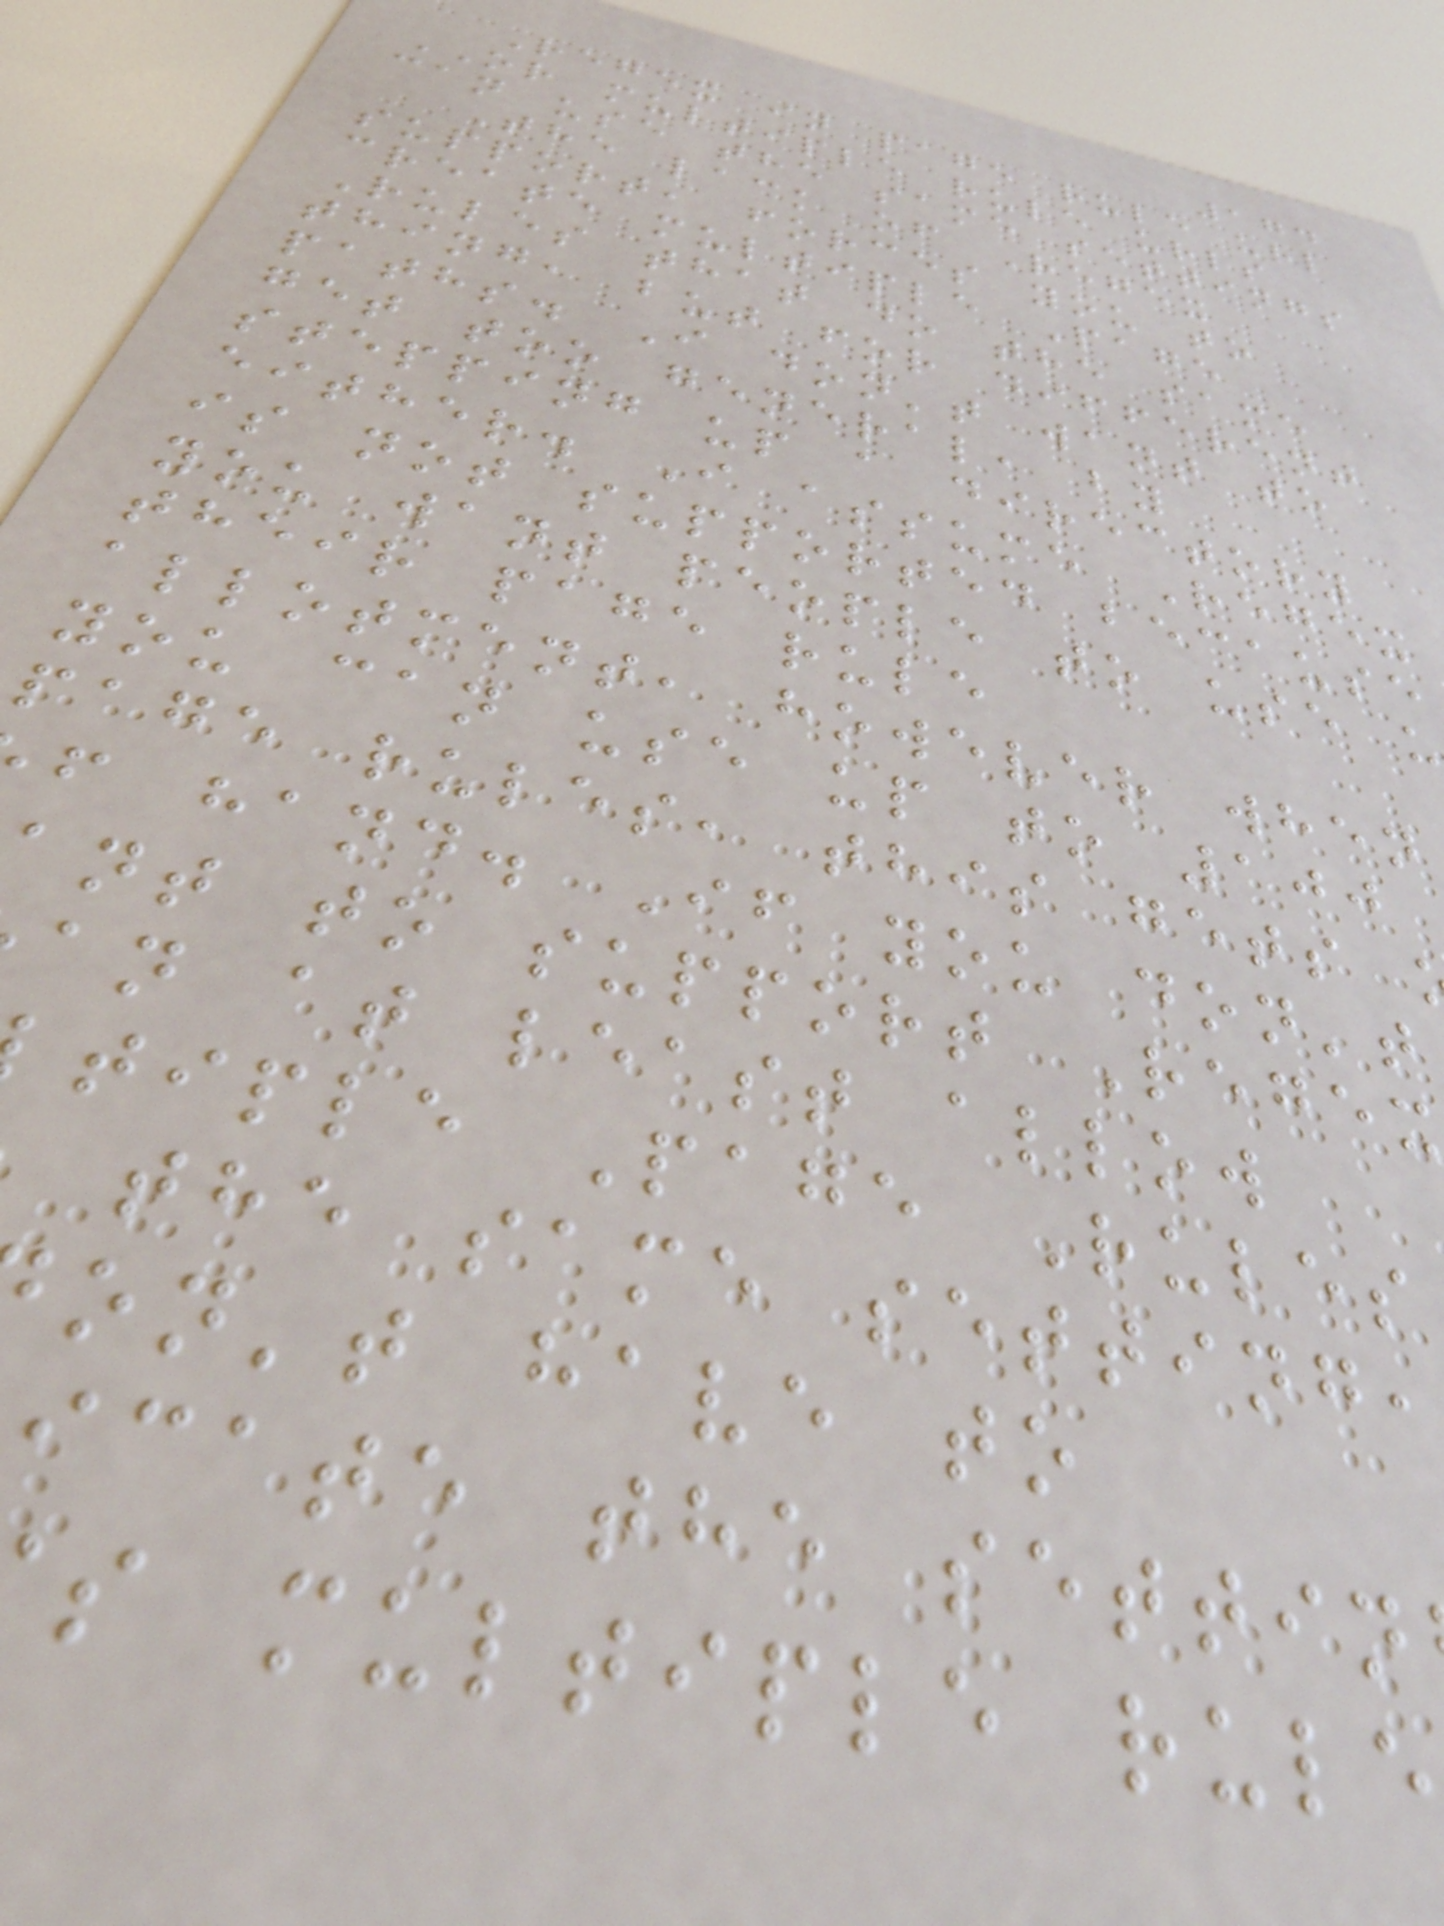174
Regex in page rule url
OR multiple rule urls
can use the same settings
The lack of Regex
support, forces you to
create multiple Page
Rules that do the same
thing, but for different
paths. I don't want to
get too general, by
stepping up a directory
either. I assume Regex
is not supported because
you want people to use u
their page rule
allotment, however when
you can use up to 100
page rules, this gets
f hand. If you don't
ant to support Regex
an at least allow
tiple Page Rules
the same setting,
on't have to
icate the settin
s multiple rule
